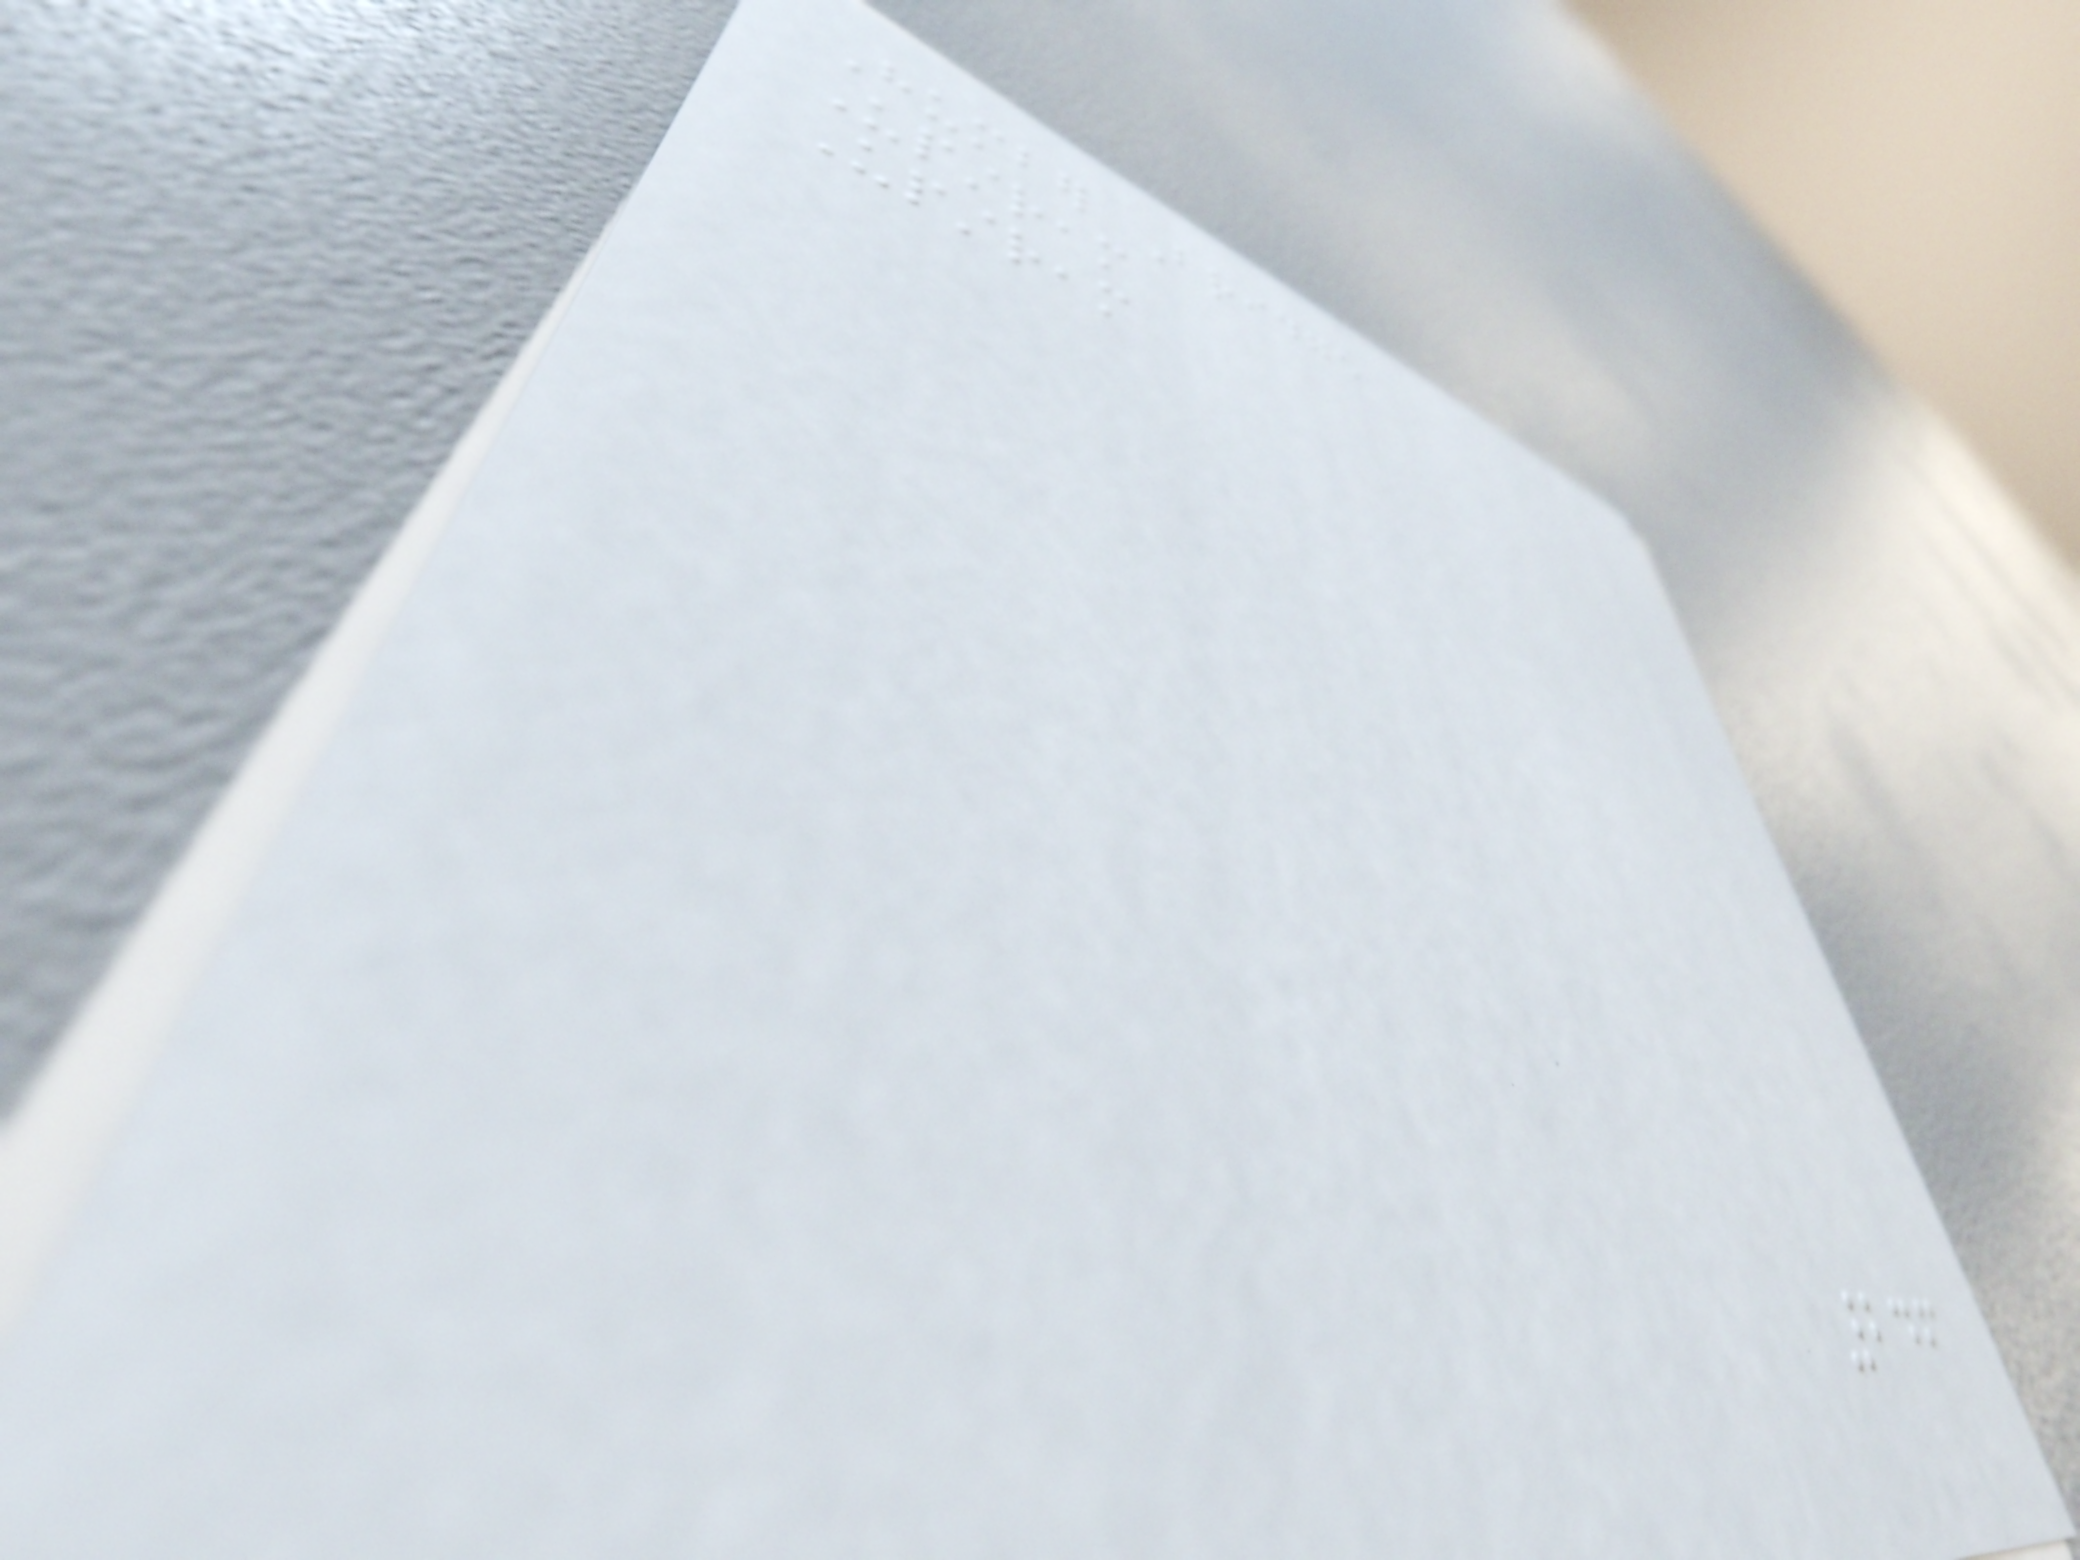Humber Bridge
Upstream
Upstream
246
